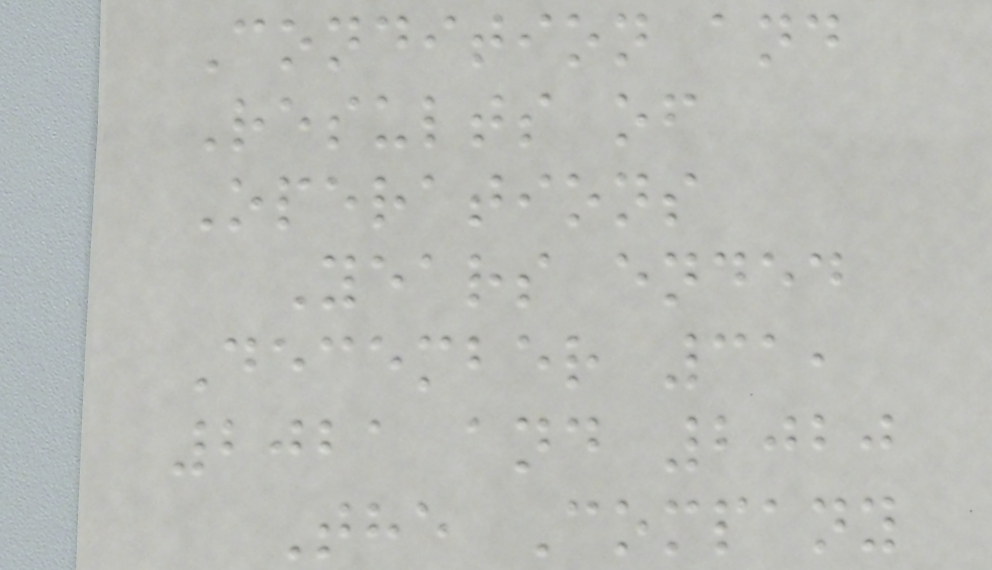Condition and
Results of
Operations
Years ended
December 31,
2021 and 2020
The Company
